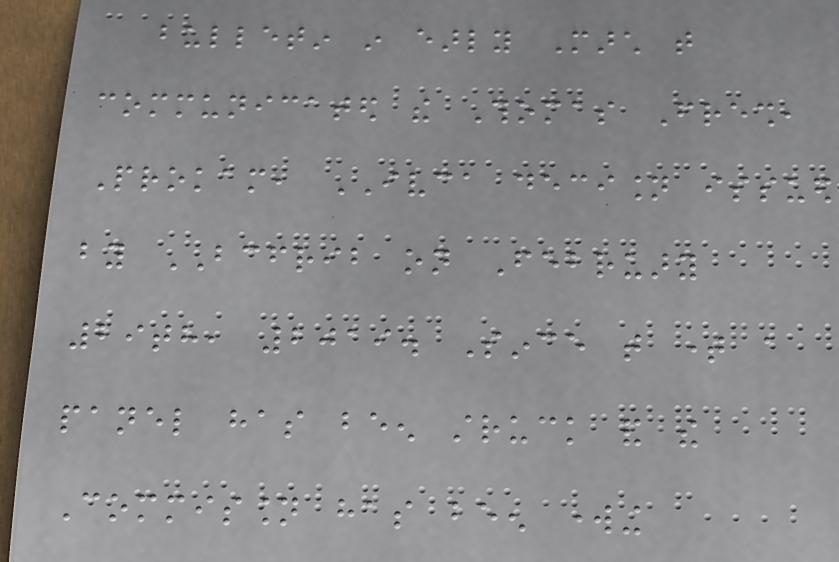bulletin in early March that
communicated the Thomas Fresh,
Prokam, IVCA decision issued
by BCFRIB on February
29th, 2019. Since that time a
panel has been struck and the
Commission has been working
